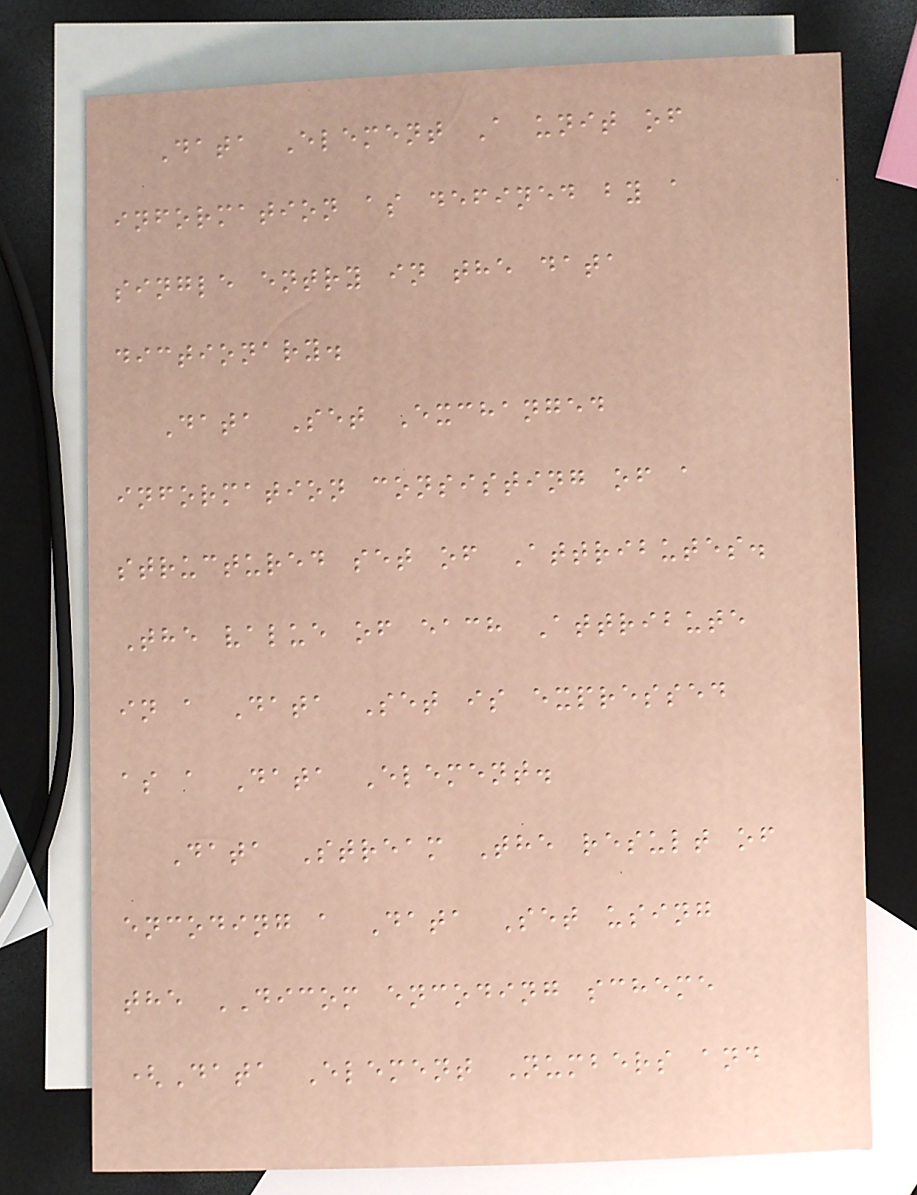Data Element A unit of
information as defined by a
single entry in the data
dictionary.
Data Set Exchanged
information consisting of a
structured set of Attributes.
The value of each Attribute
in a Data Set is expressed
as a Data Element.
Data Stream The result of
encoding a Data Set using
the DICOM encoding scheme
(Data Element Numbers and
